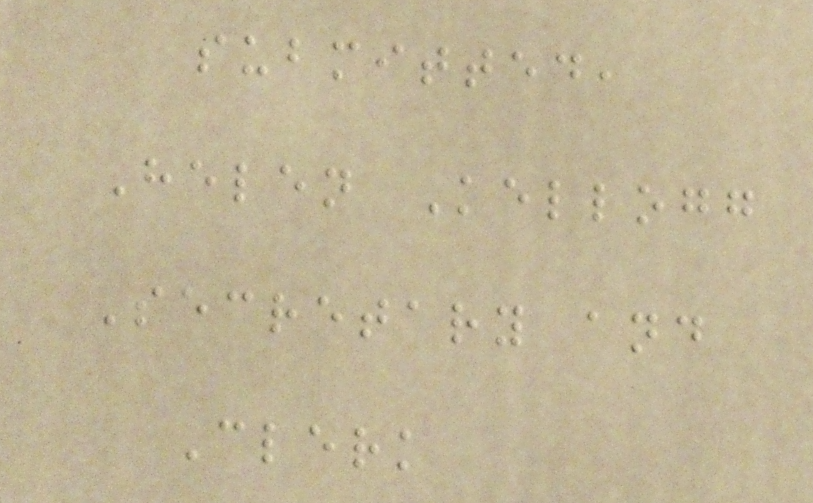submitted,
Helen Kellogg
Secretary and
Clerk
